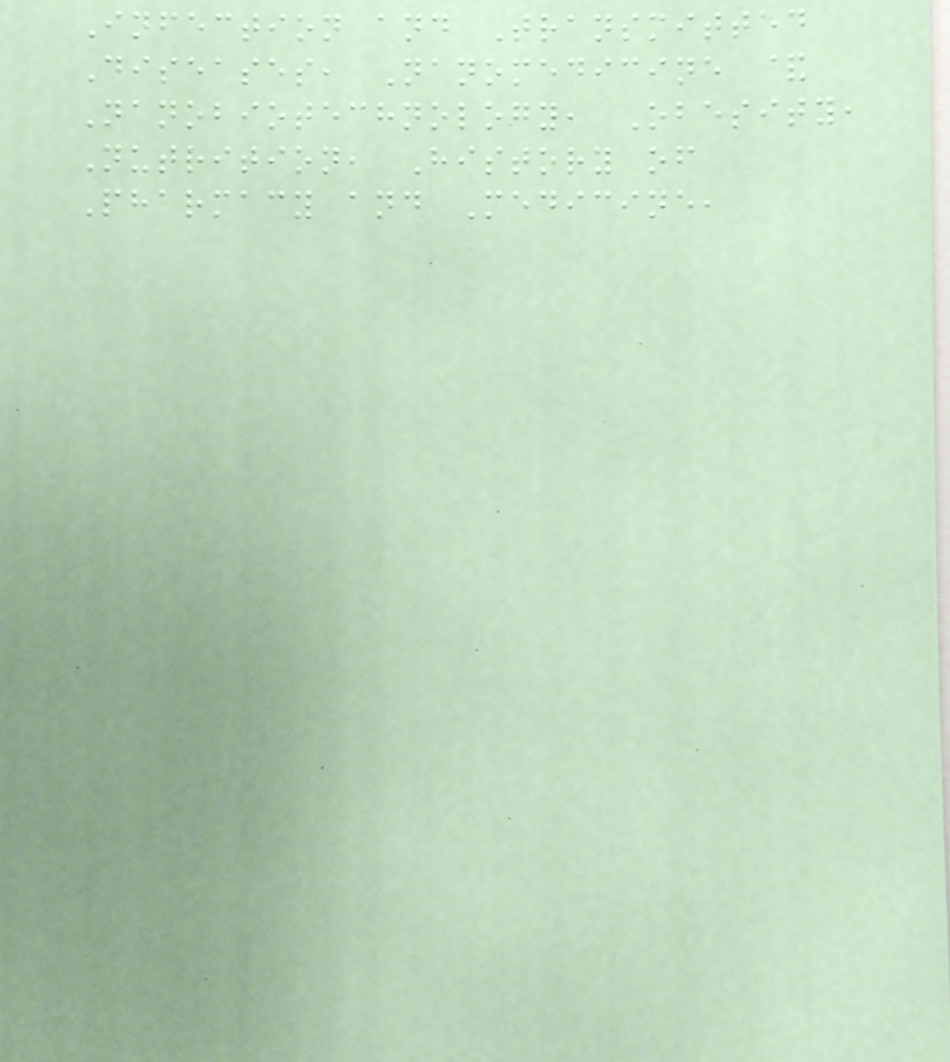Infection and Transmitted
Diseases, Nanomedicine &
Nanobiotechnology, Obesity,
Nutrition, History of
Pharmacy and Medicine,
